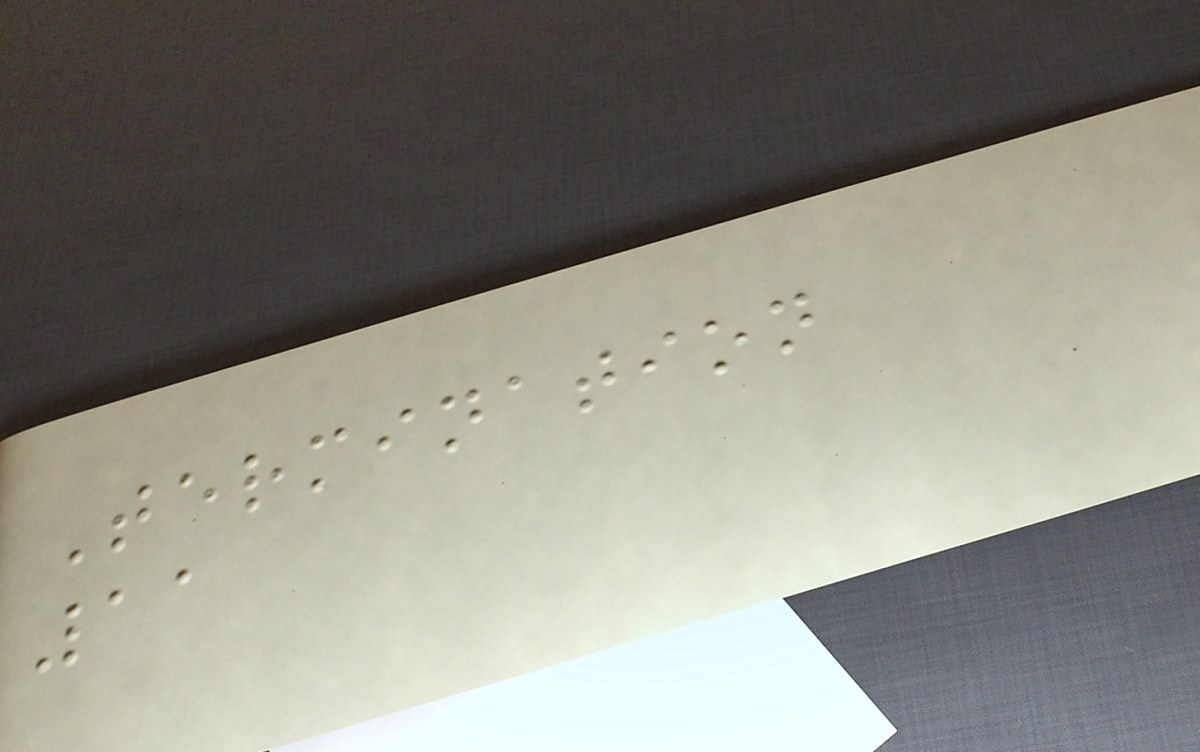Termination
11
